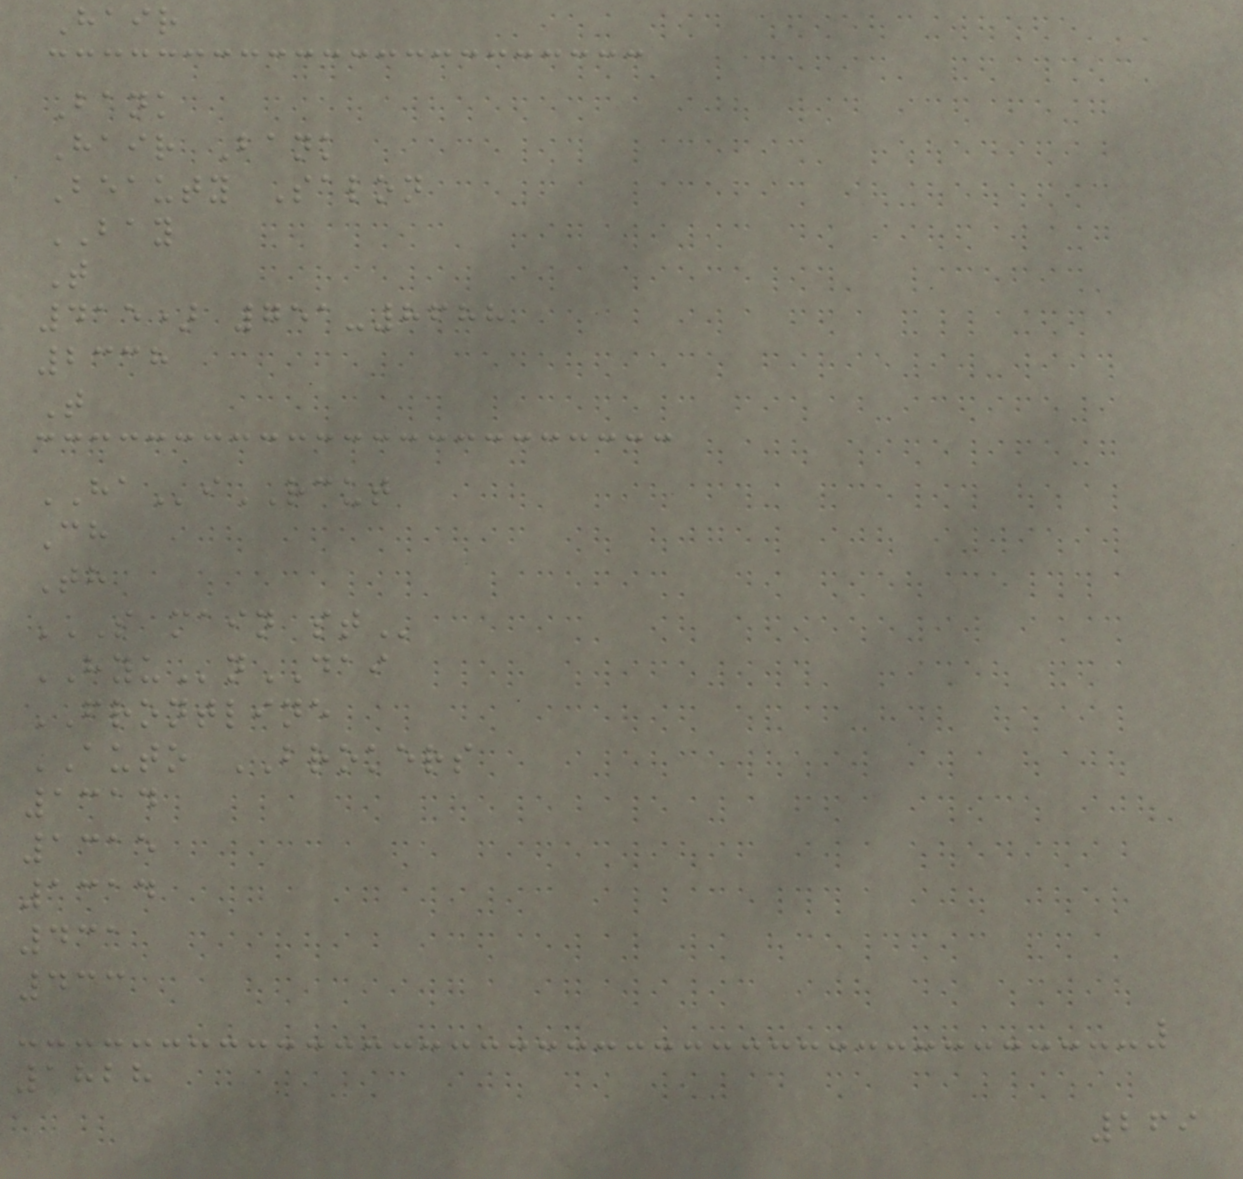Hair
Bank
Hair Bank
Beauty Salon
BAY
T
415) 751-8688
2338
T
HAiRCUT
Ch
Th
S MAIN ST
HYUnDAI
FRONTLINE
AUTO BROKERS
1314
1315
1314
431
433
1828
269
